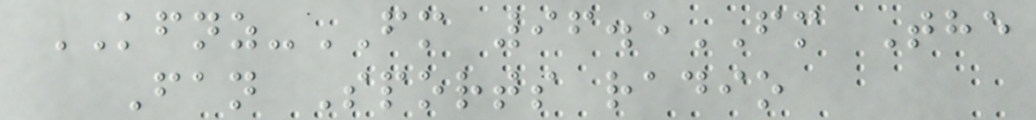KFNZ-FM 96.5FM The
Fan Sports radio
